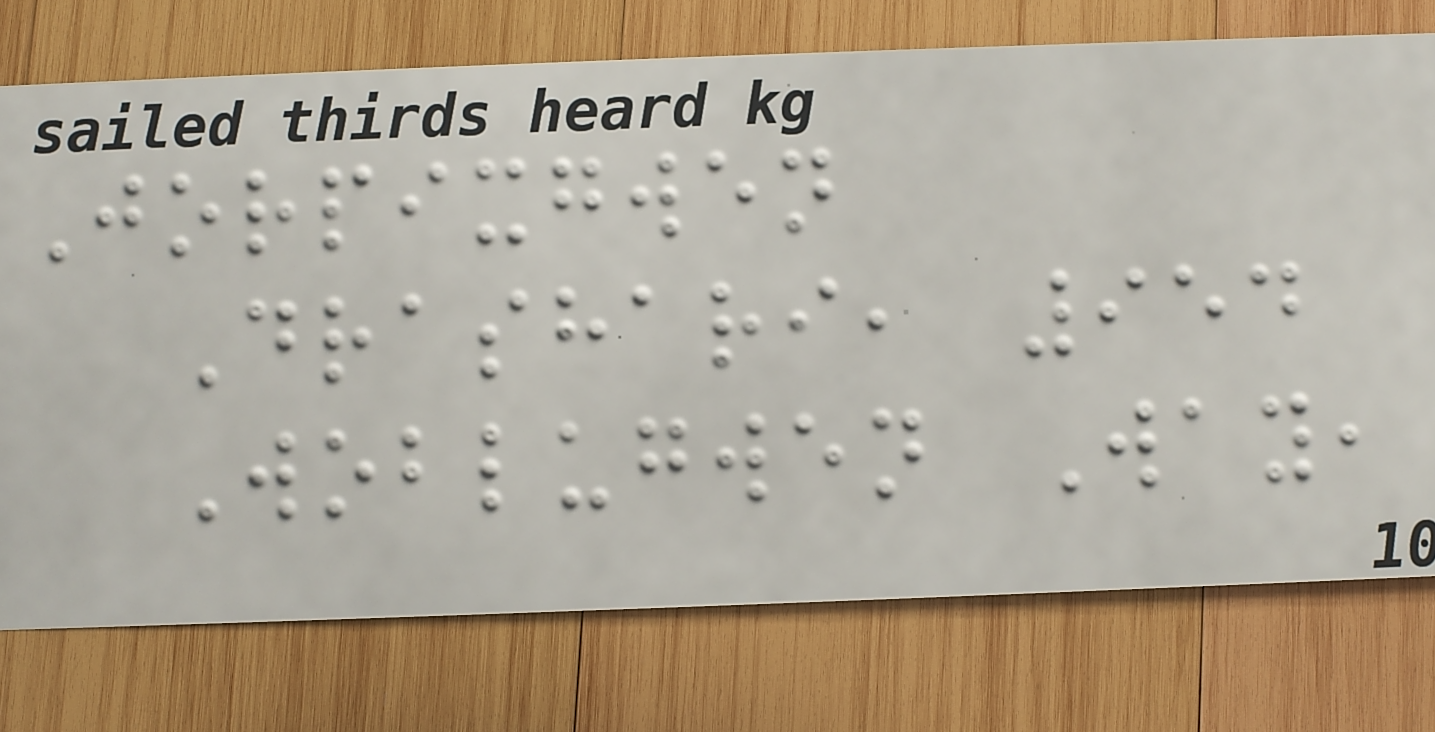Jorpixgwen
Drashari, 954
Woblugwen Way,
